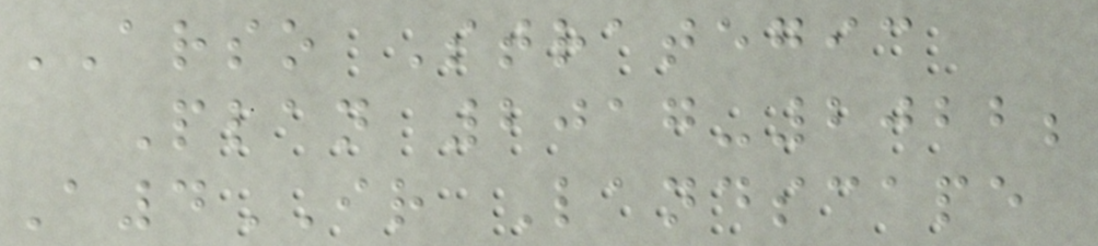ARSO Strategic
Plan 2017-2022;
A4IR Landscape
